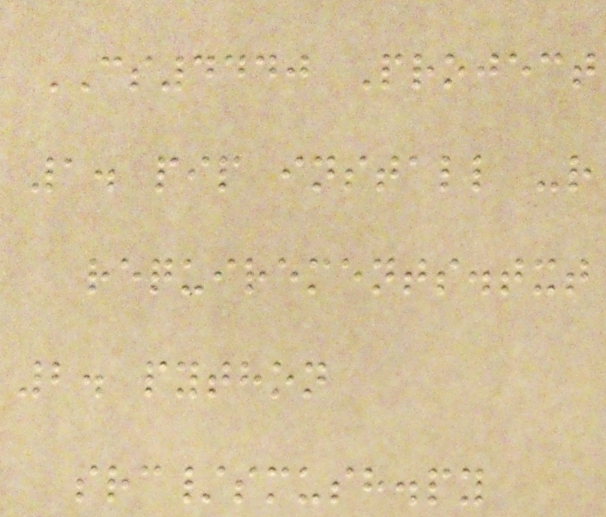CS4440 Project
1. pip install -r
requirements.txt
2. python
src/smush.py
